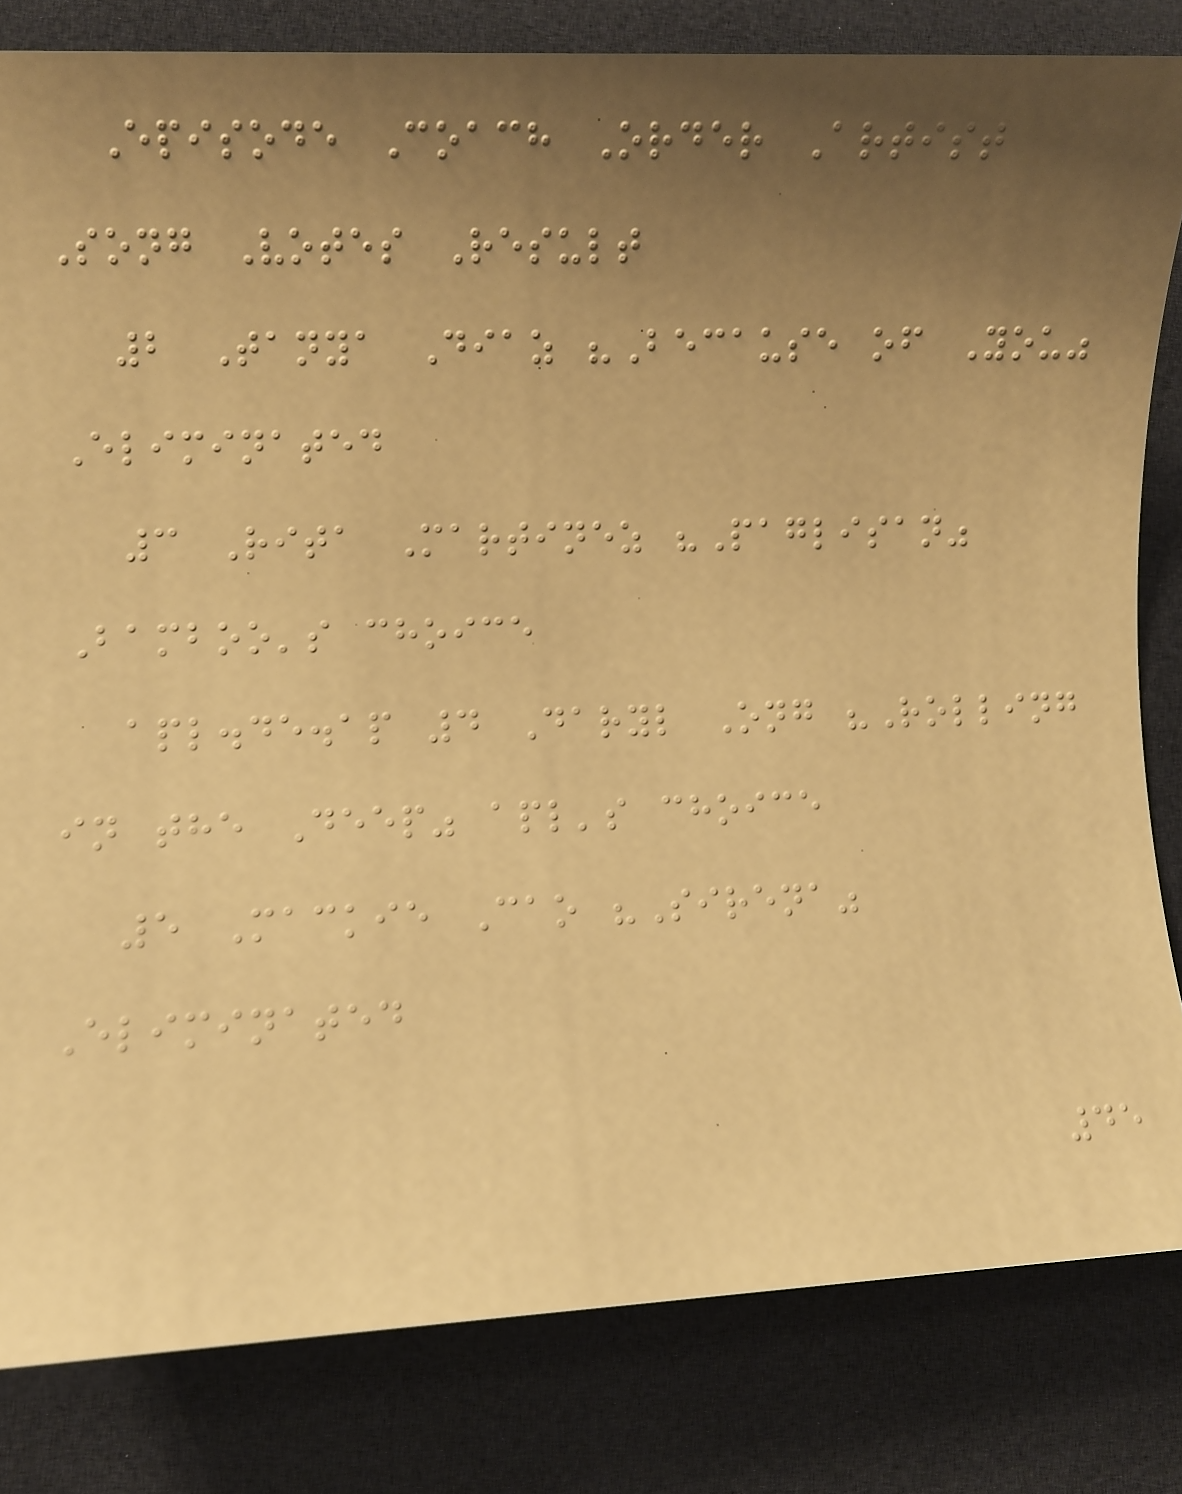Episode Coach Order Artist
Song Votes Result
2 Tanya Diaz "Because of You"
Eliminated
3 Rita Martinez "Paglisan"
Bamboo's choice
apl.de.ap 4 Daryl Ong "Rolling
in the Deep" apl's choice
5 Mackie Cao "Sirena"
Eliminated
45
